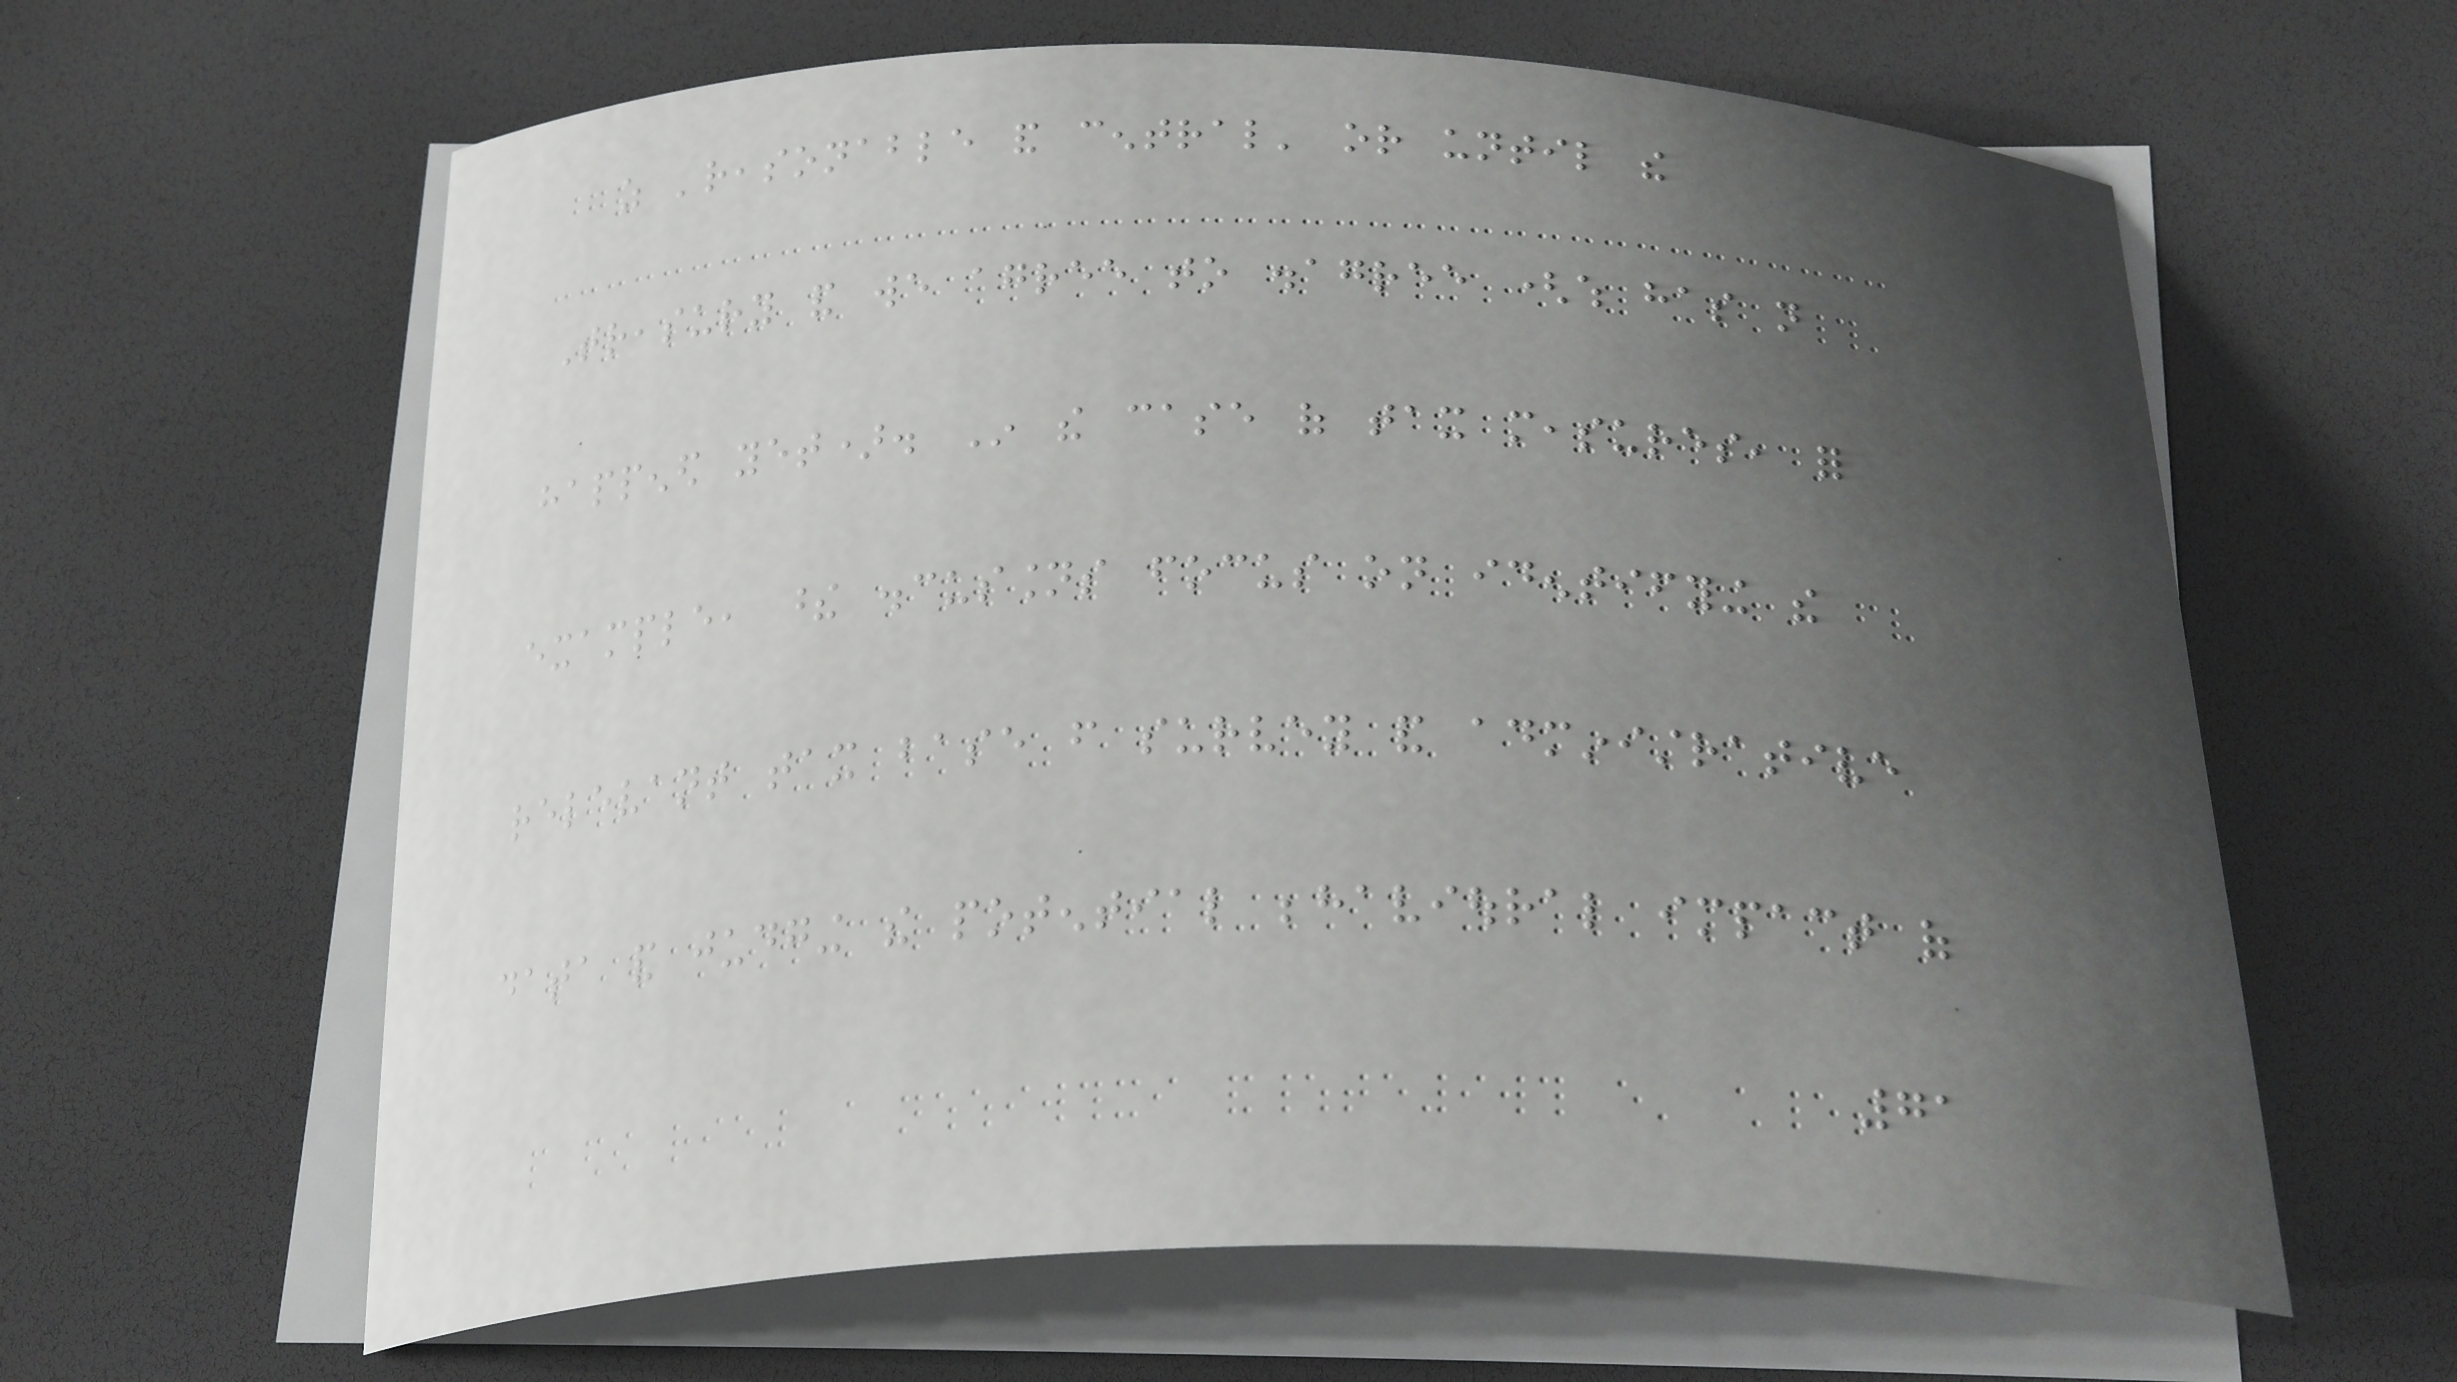as 'reasonable and central' or until the
Treasury and we agree to disagree (which has not
happened yet). In the case of tax measures, for
example, these discussions focus on identifying the
relevant tax base from survey and administrative
data and judging the potential behavioural impact of
71
